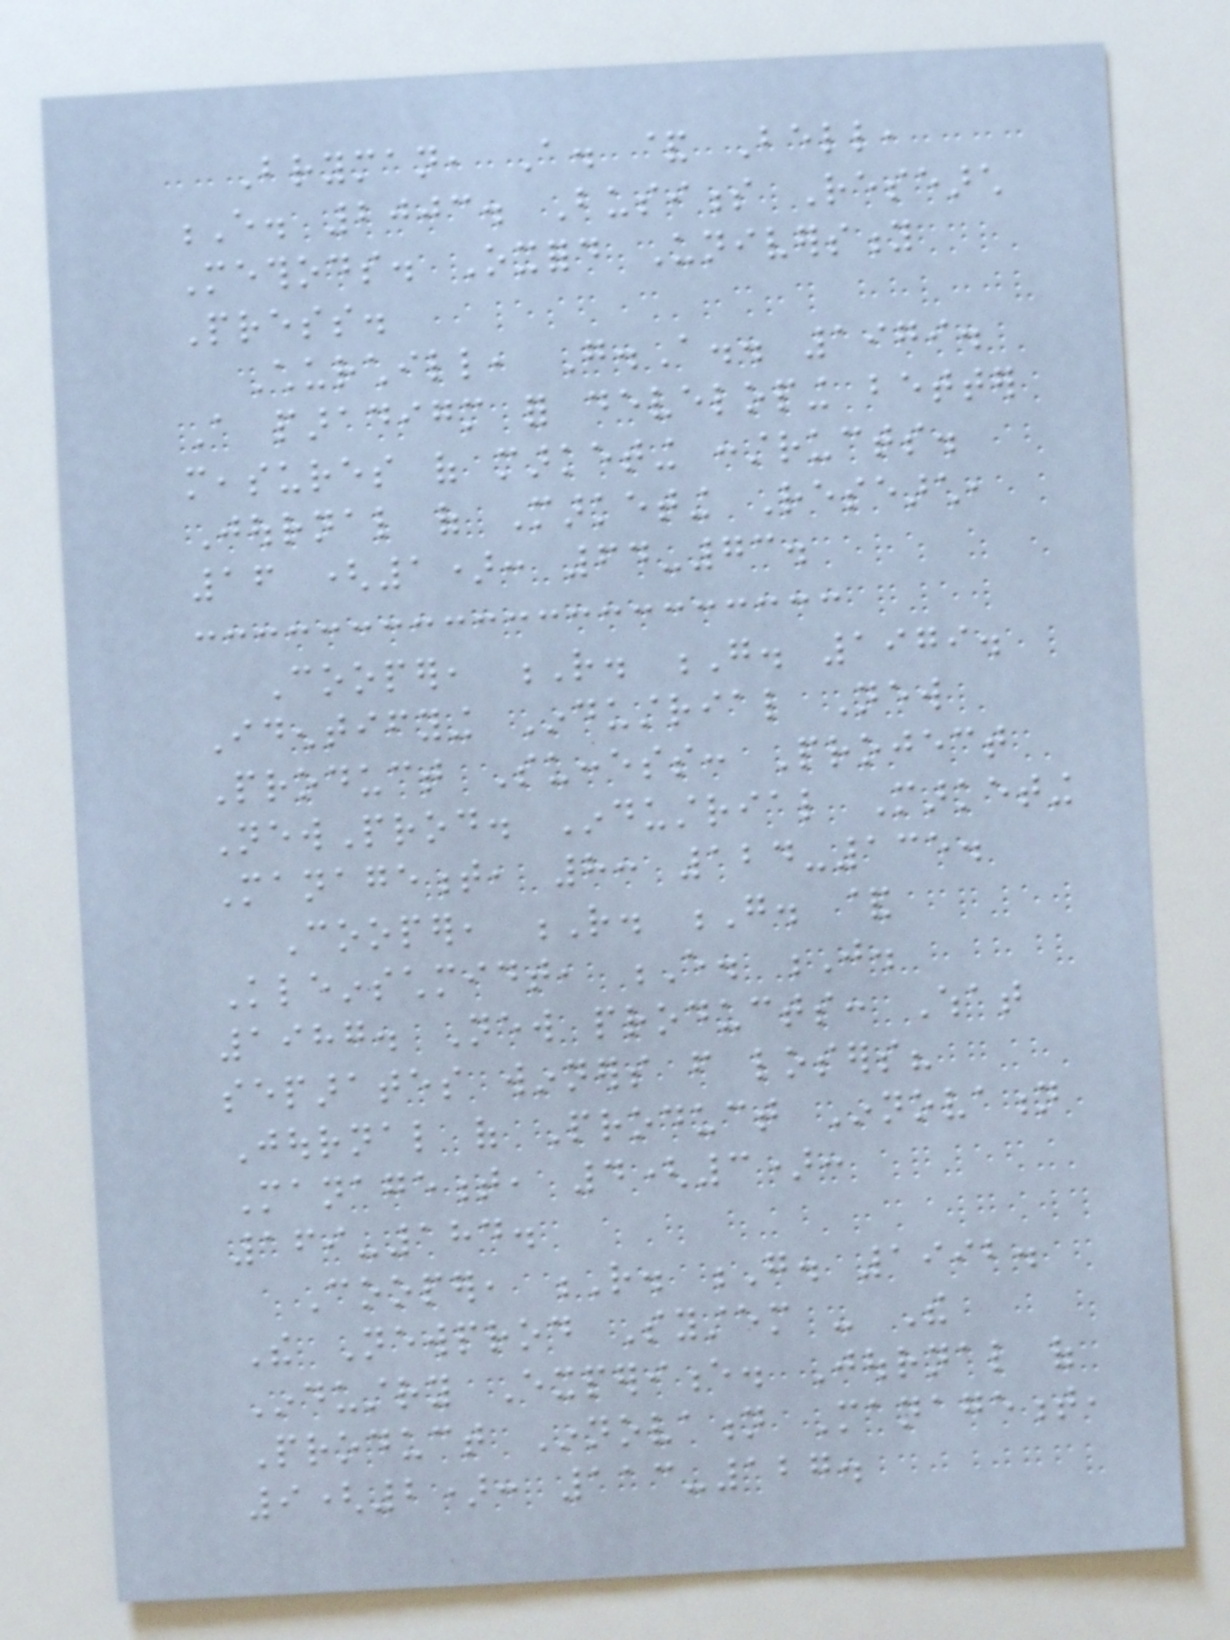Bryman, A. & Bell,
E. 2003. Business Research
Methods. Oxford University
Press.
Churchill, G.A.. 1979.
A paradigm for developing better
measures of marketing constructs.
Journal of Marketing Research,
16 (1): 64-73.
Cooper, R. G. 1979.
Identifying Industrial New
Product Success: Project
NewProd. Industrial Marketing
Management, 8: 124-135.
Cooper, R. G. &
Kleinschmidt, E. J.
1987. New products: What
separates winners from losers?
Journal of Product Innovation
Management, 4(3):
169-184.
Cooper, R. G. 1992.
The Newprod System - The
Industry Experience. Journal of
Product Innovation Management,
9(2): 113-127.
